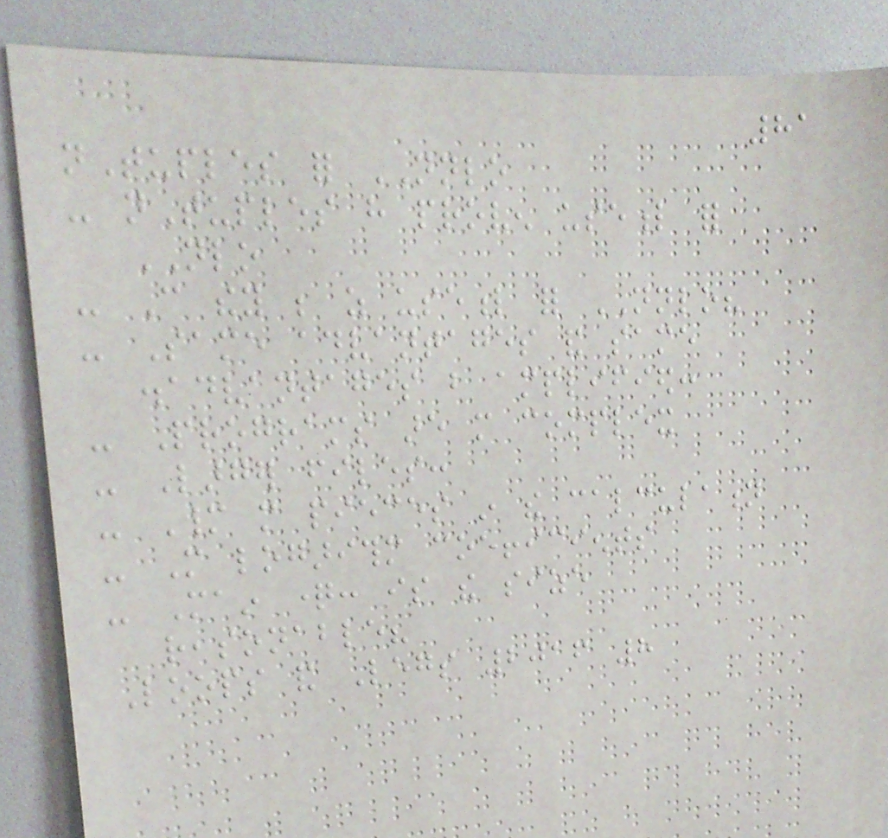81
nTuples for NNLO
- nTuples have proven useful for
NLO
- Can they be as useful for NNLO?
- Same advantages and same
disadvantages but amplified:
- Programs are more complex
- Larger files:
- Many more pieces in the calculation
- More logarithm coefficients
- Main question: is the size
reasonable?
Loops and Legs 2016 8
